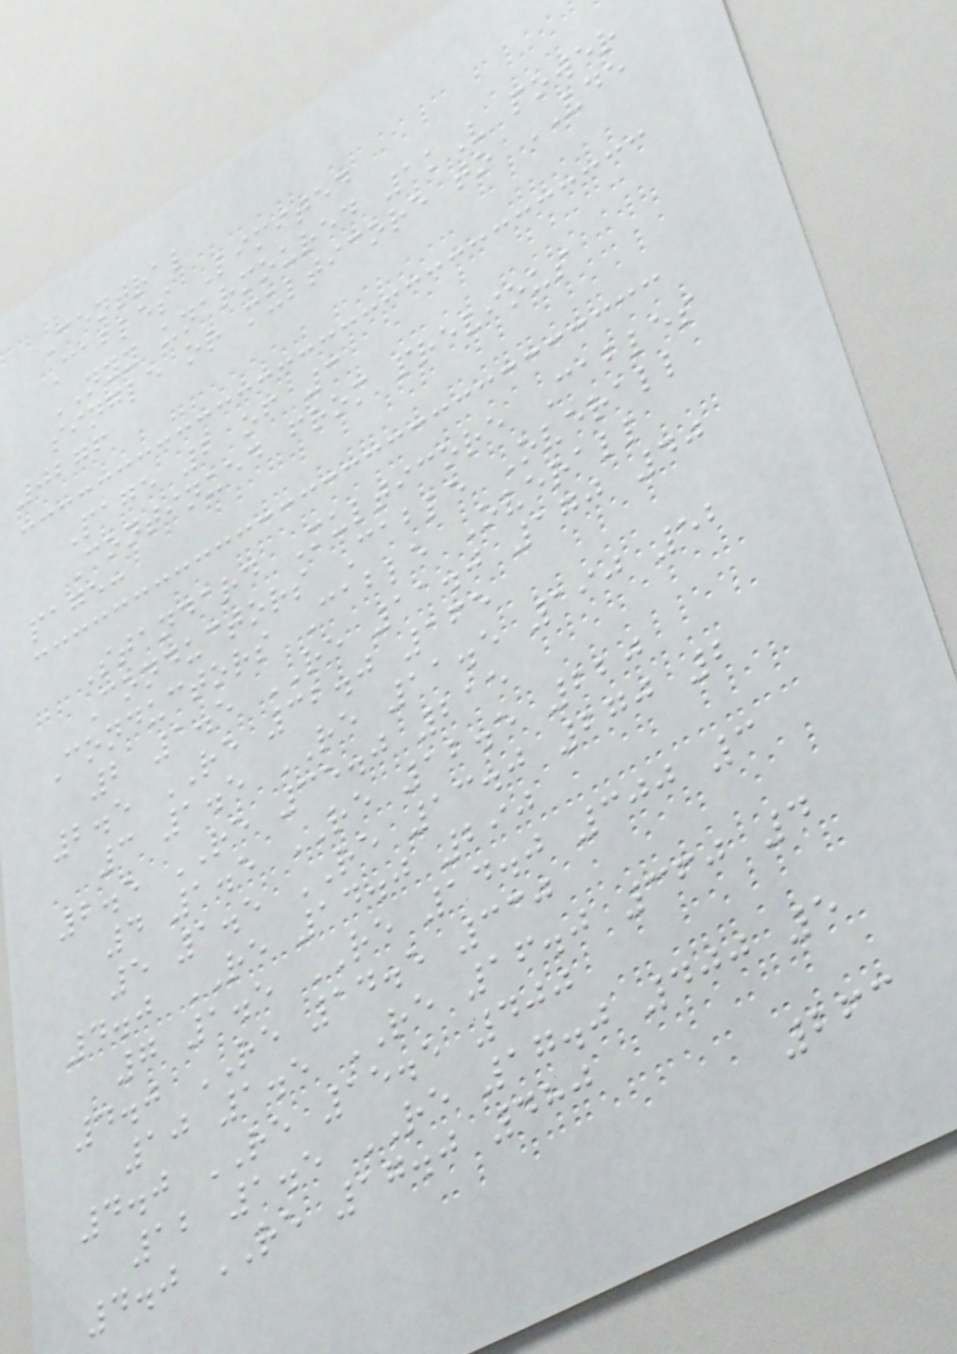Central
Cables Limited
NYY unarmoured 1kV power
single or multicore to VDE
0276
Page 2 of 3
Continued from previous
page:
Standard Multicore Cables
Conductors Cable Overall
Conductors Cable Overall
2 1.5 RE 11.0 170 40
2.5 RE 32.0 165
3 1.5 RE 11.5 190 52
2.5 RE 35.0 215
4 1.5 RE 12.5 220
5 1.5 RE 13.0 270 2
4.0 RE 14.0 290
7 1.5 RE 14.0 300 3
4.0 RE 14.5 330
10 1.5 RE 16.0 360 4
4.0 RE 15.5 400
12 1.5 RE 17.0 400 5
4.0 RE 17.0 480
263
